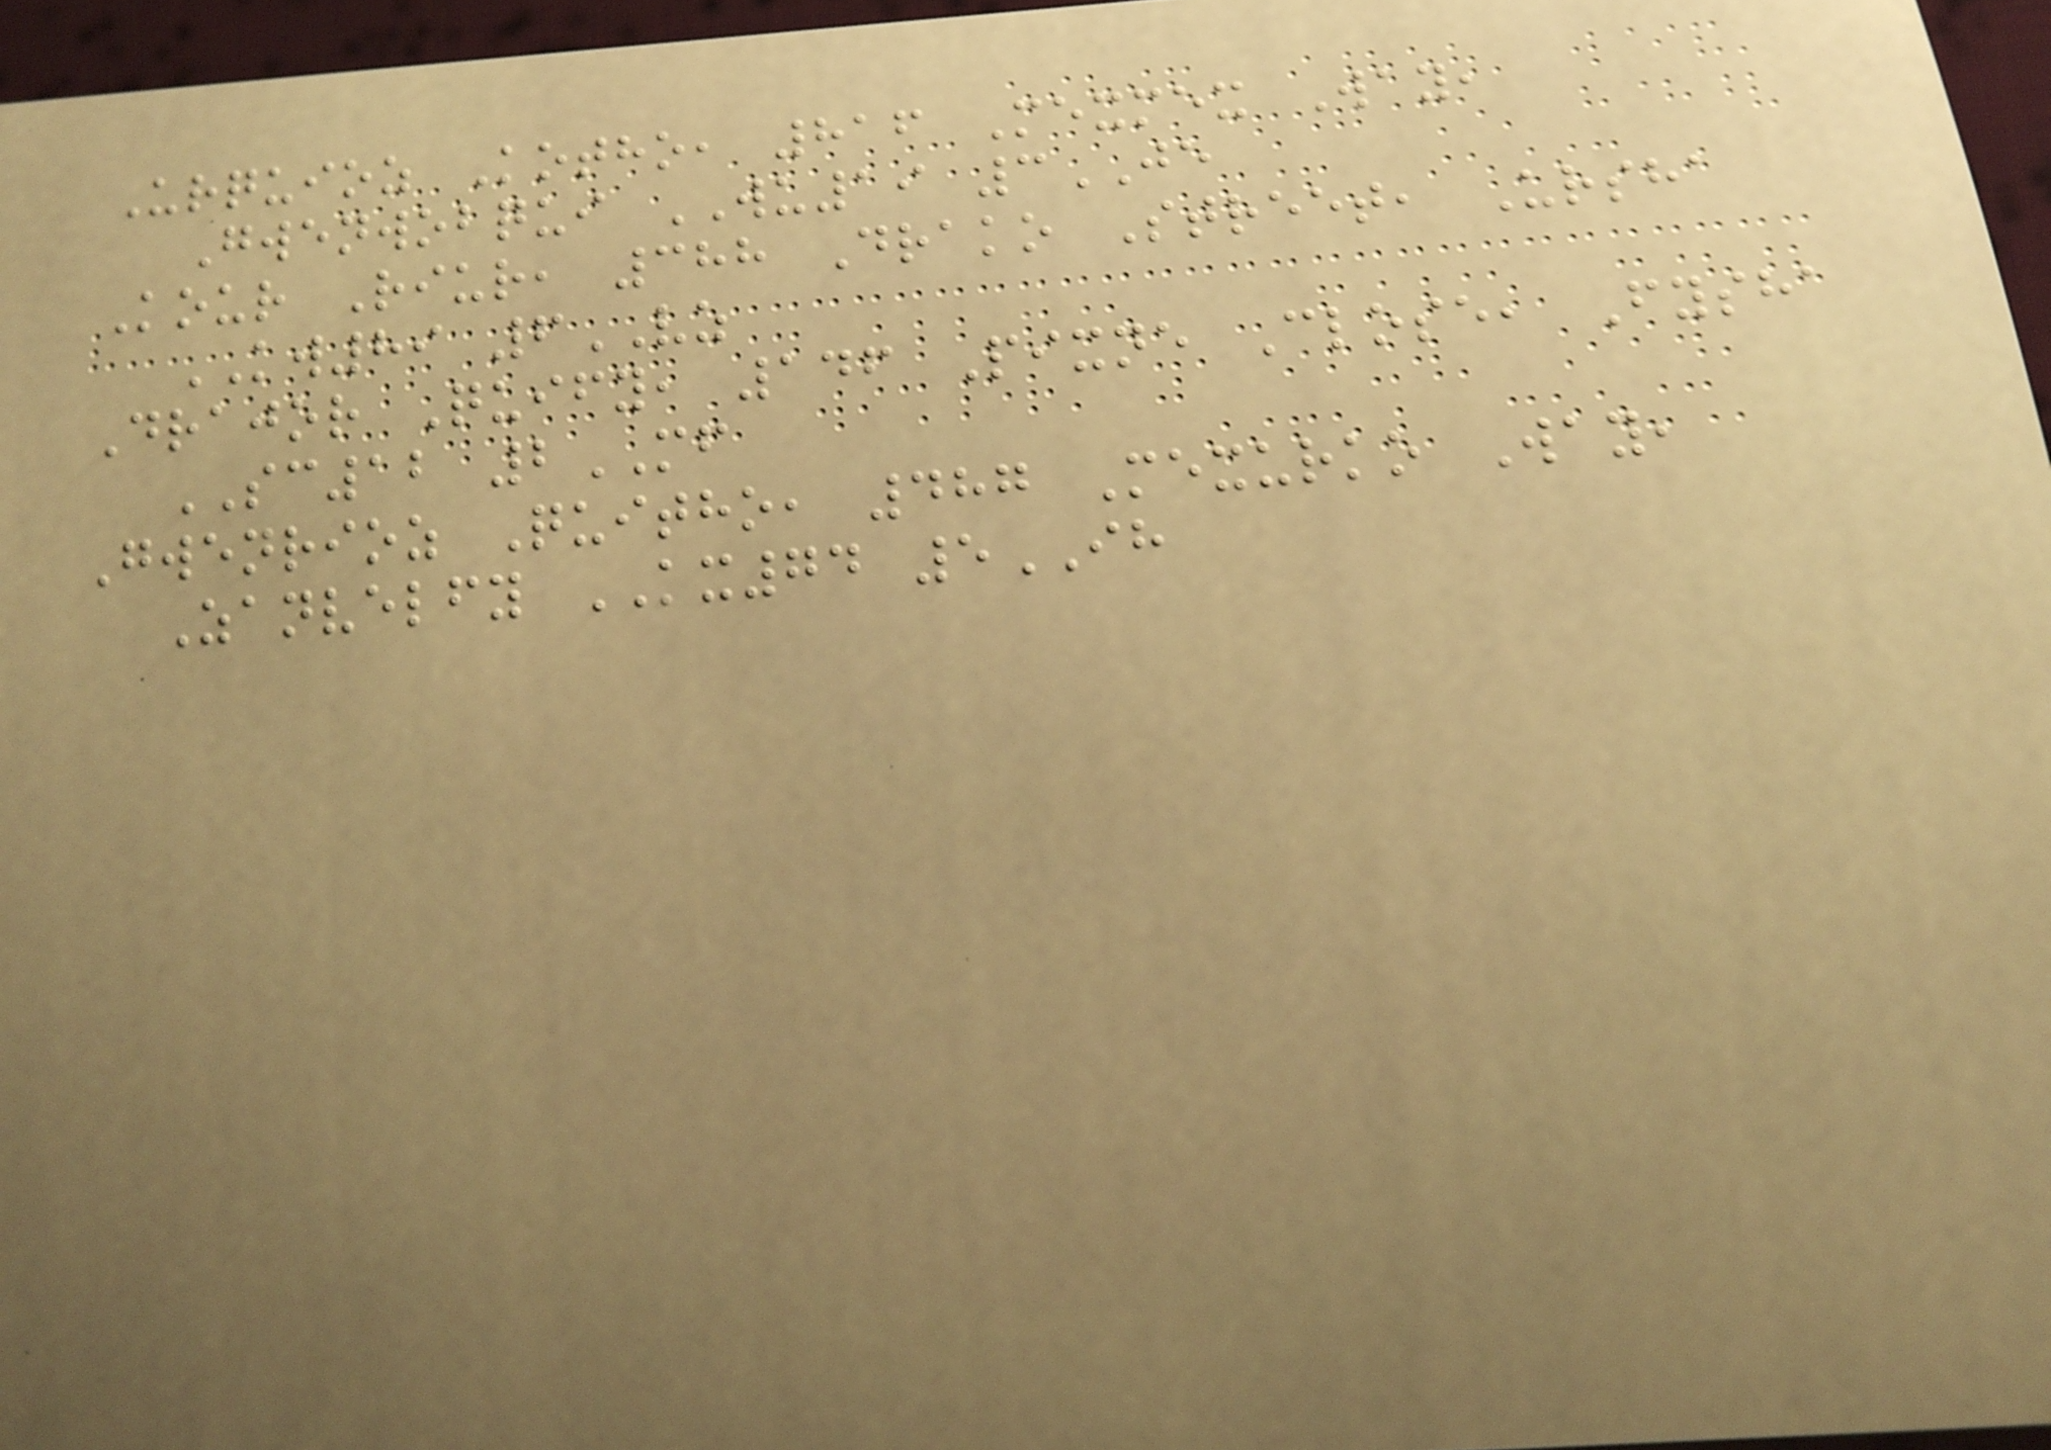Urquioz Kotho, 816 Mexmex Way,
Gwenwobqui WU19 3JE
Kour Riur, 388 Drako Street, Ursha
KW89 6VZ
Drajor Quify, 146 Pixne Close, Fysha
SC12 2MF
Gwenrioz Quitho, 487 Mexurko Way,
Zanvelfy KX74 5IH
